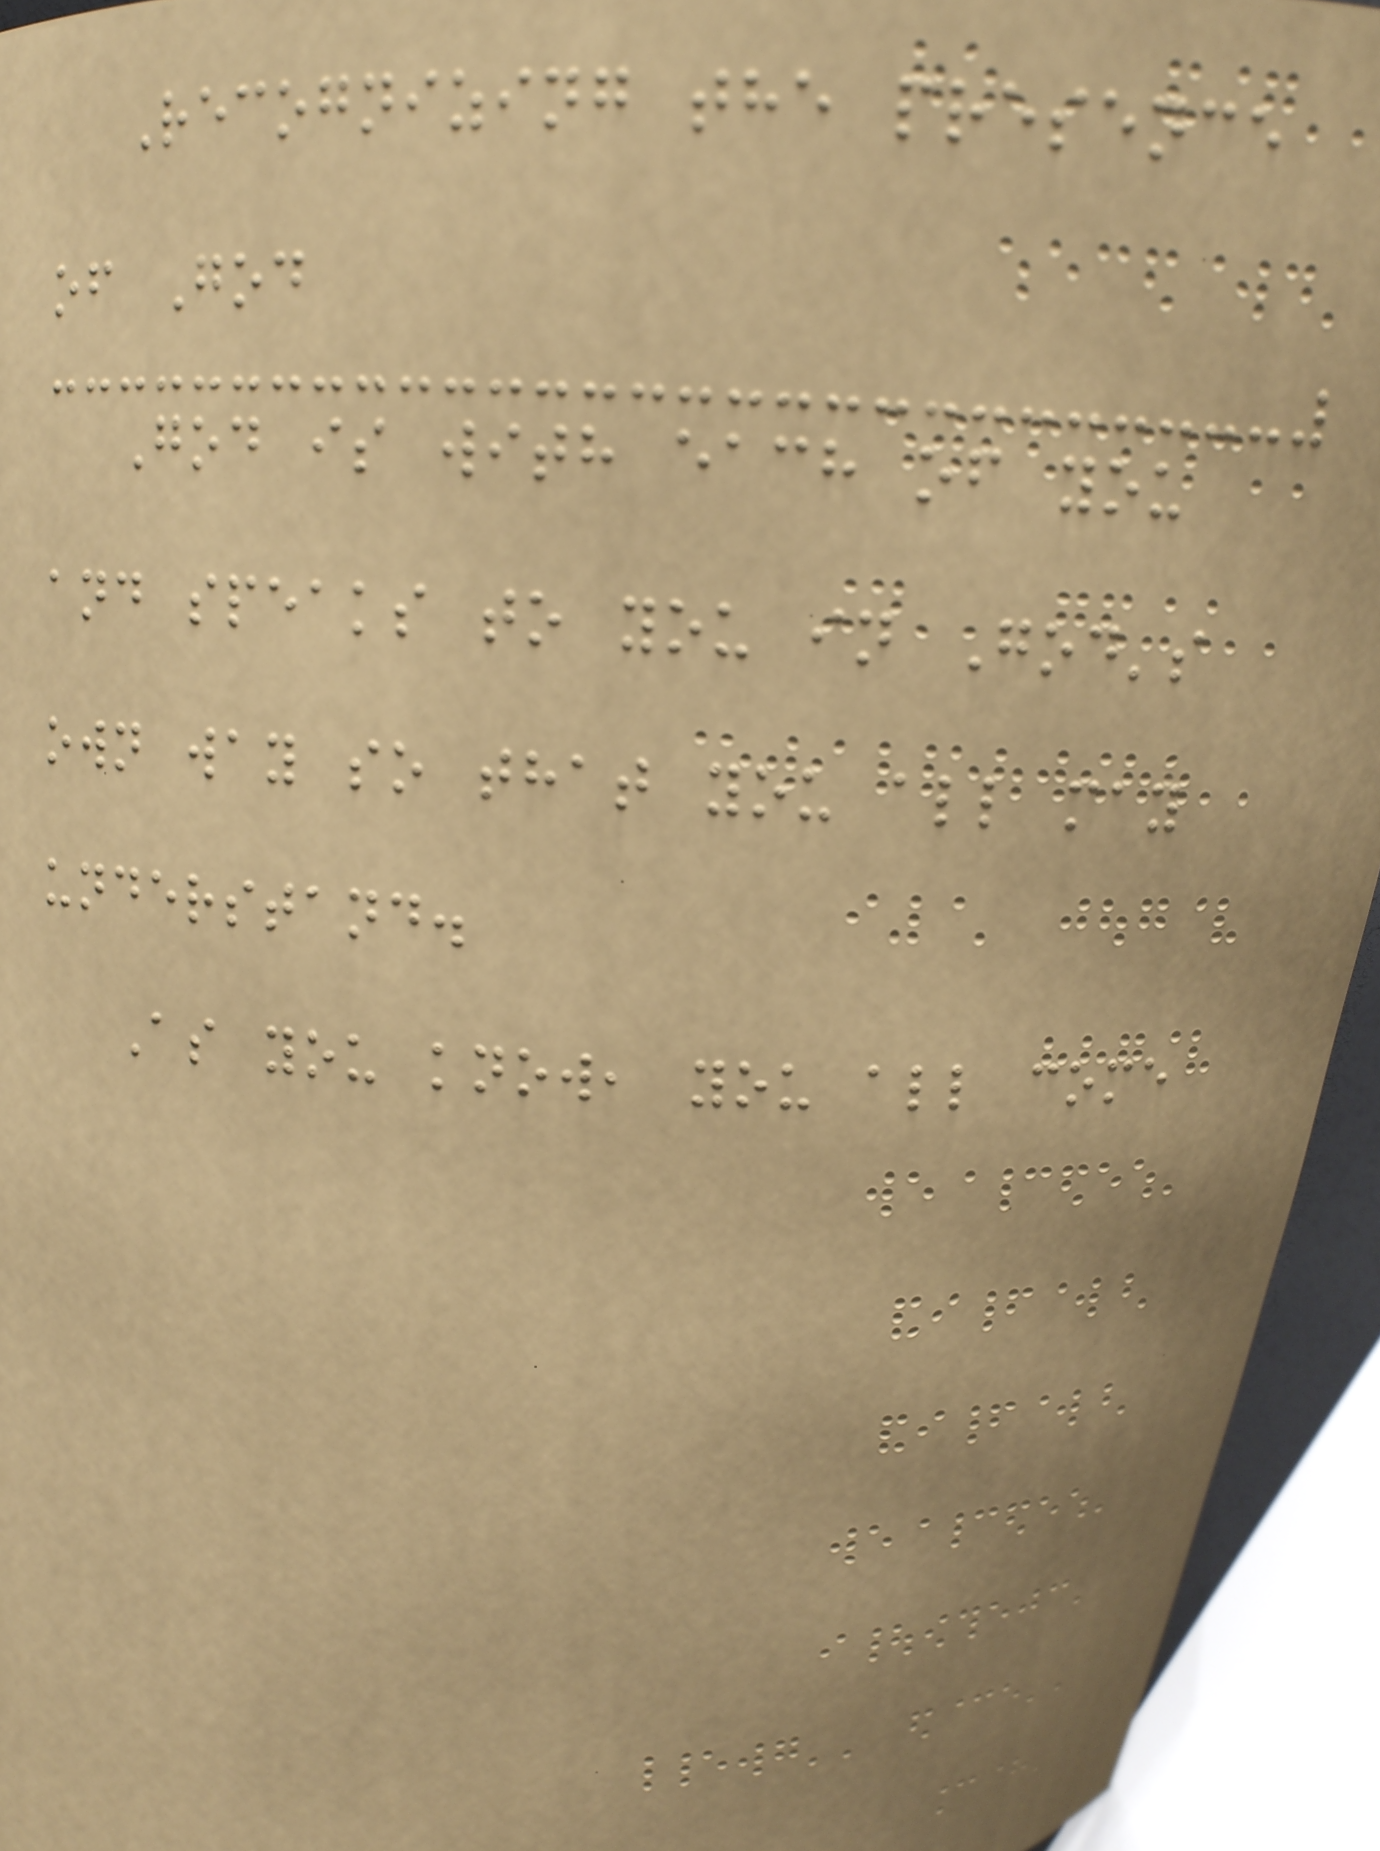Recognizing the presence
of God
God is with each of you
and speaks to you in God's
own way so that you all may
understand.
As you know, you all come
